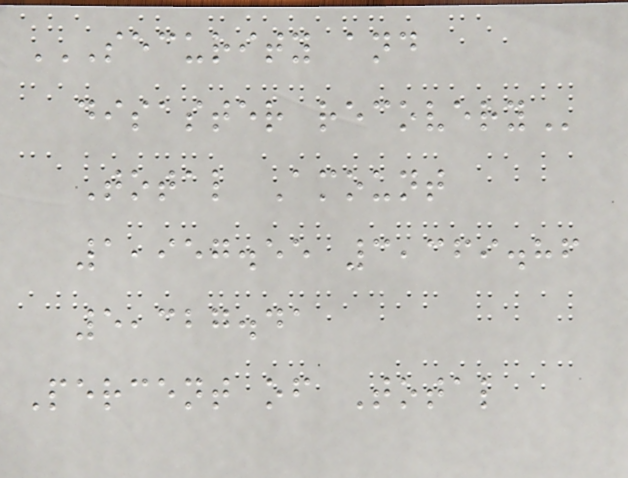SECURITY AND
DISASTER RECOVERY
Total Amount
1,957.55 3,369.86
5,327.41
Percent of Total
